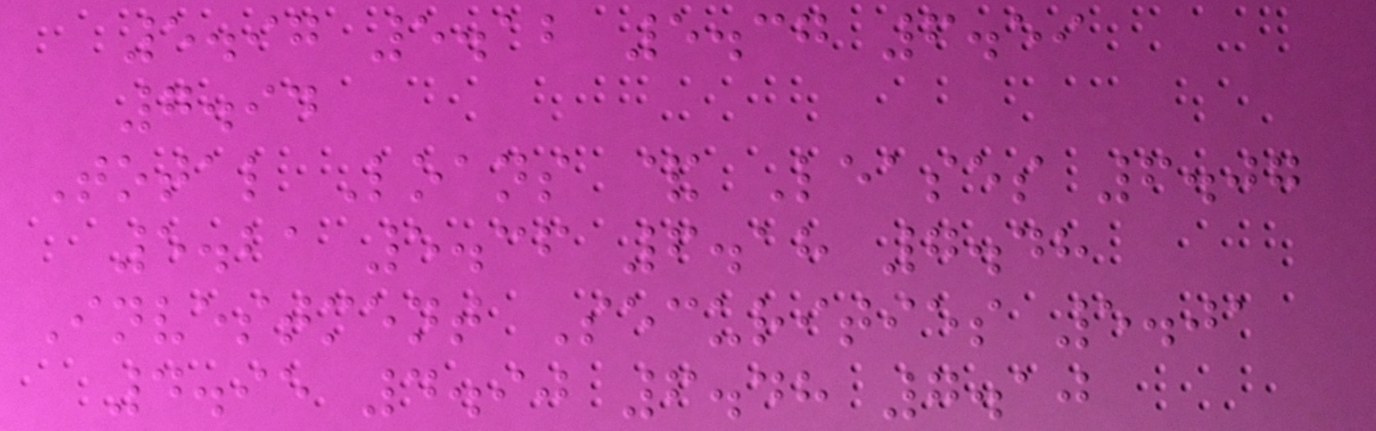5.97 5.12 5.37 6.59
7.94
Total Loans & Leases 6.07
5.21 5.36 6.18 7.48
Investment Securities 5.01
4.95 4.90 6.48 7.10
